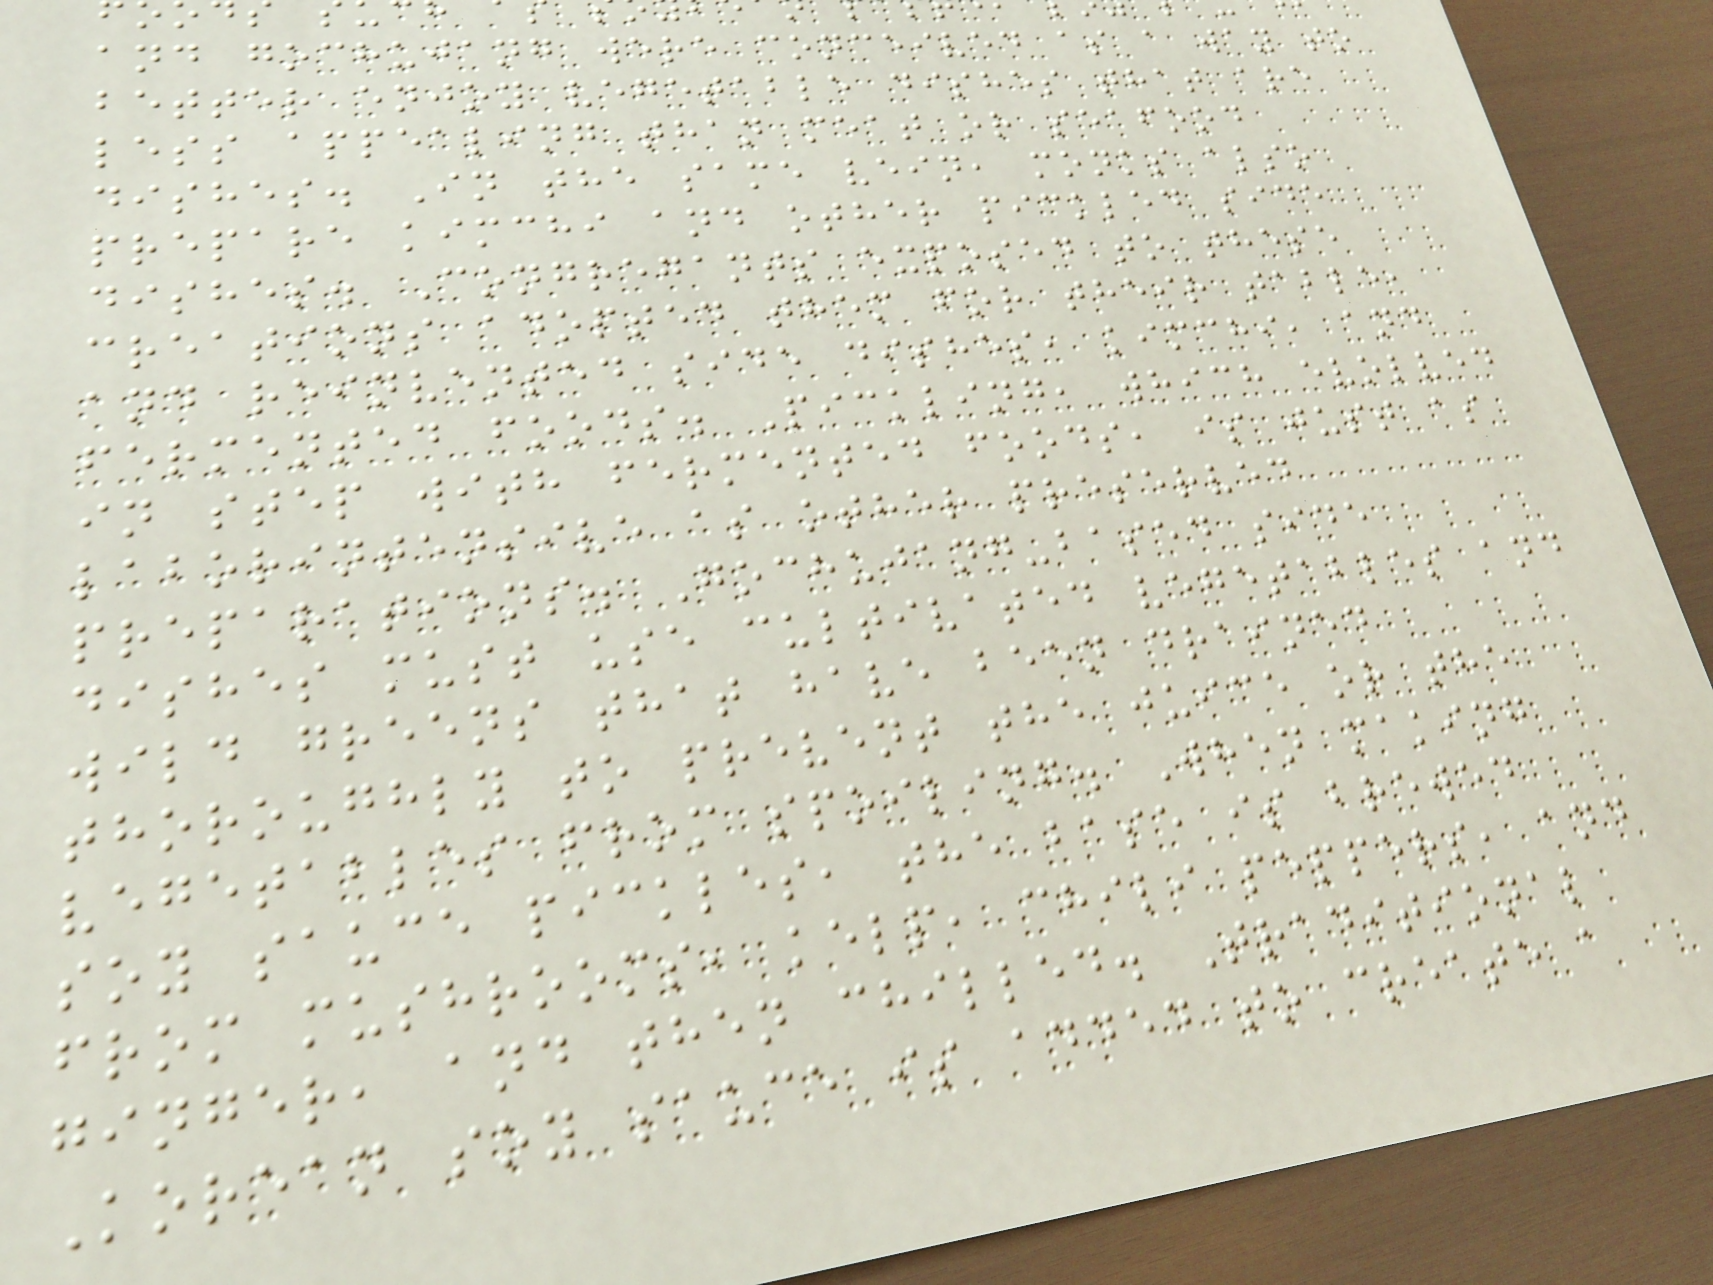and gochujang were conceived as a way to
better enjoy vegetable dishes that are
less appealing than meat or seafood
dishes. In the same vein, monks also
prepare kimchi and other pickled side
dishes. Congregants exposed to these
creations adopted them for their table,
and reinvented side dishes, kimchi, and
fermented foods. Pickling, which evolved
in step with fermented foods, is just as
laborintensive as other preserved
preparations. Gochujang-based side
dishes must use cultivated vegetables and
wild greens that have been drained
thoroughly to prevent the juice or the
vegetables from spoiling. When making
soy sauce pickles, the base is brewed
from mushrooms, kelp, chili peppers, and
ginger, and then chilled. Traditional
Korean soy sauce is added to create a
